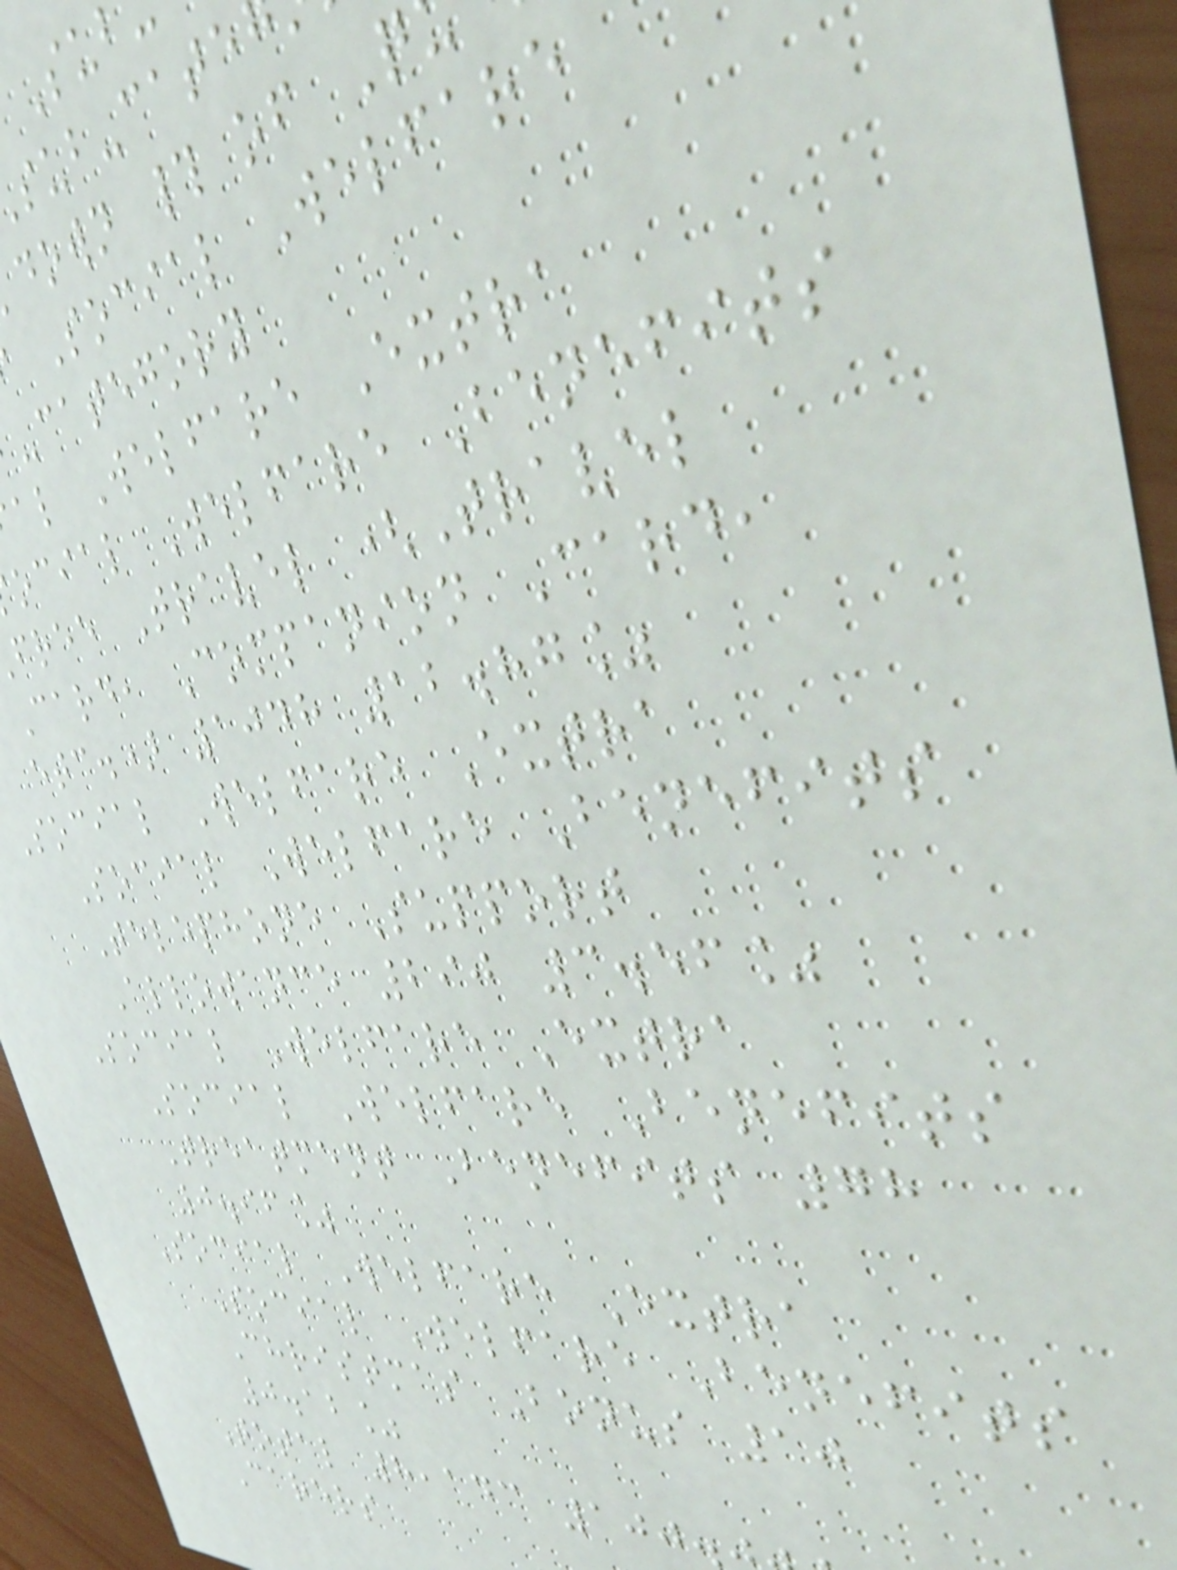down # of Q
Social Welfare
-category
al Welfare Extra
ocial Welfare Benefits
free Travel (Travel
Card, Companion Card,
etc.) 1048 12.87%
Social Welfare Extra
Social Welfare Benefits
Telephone Support
Allowance 290 3.56%
Social Welfare Extra
Social Welfare Benefits
Treatment Benefits 78
0.96%
Social Welfare Extra
Social Welfare Benefits
Christmas Bonus 10
0.12%
Total 8,143 100.
Carers
